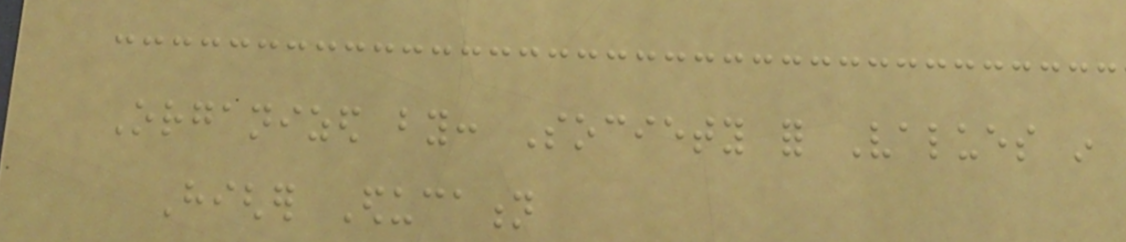Organized by: Society for Values in
Higher Education
